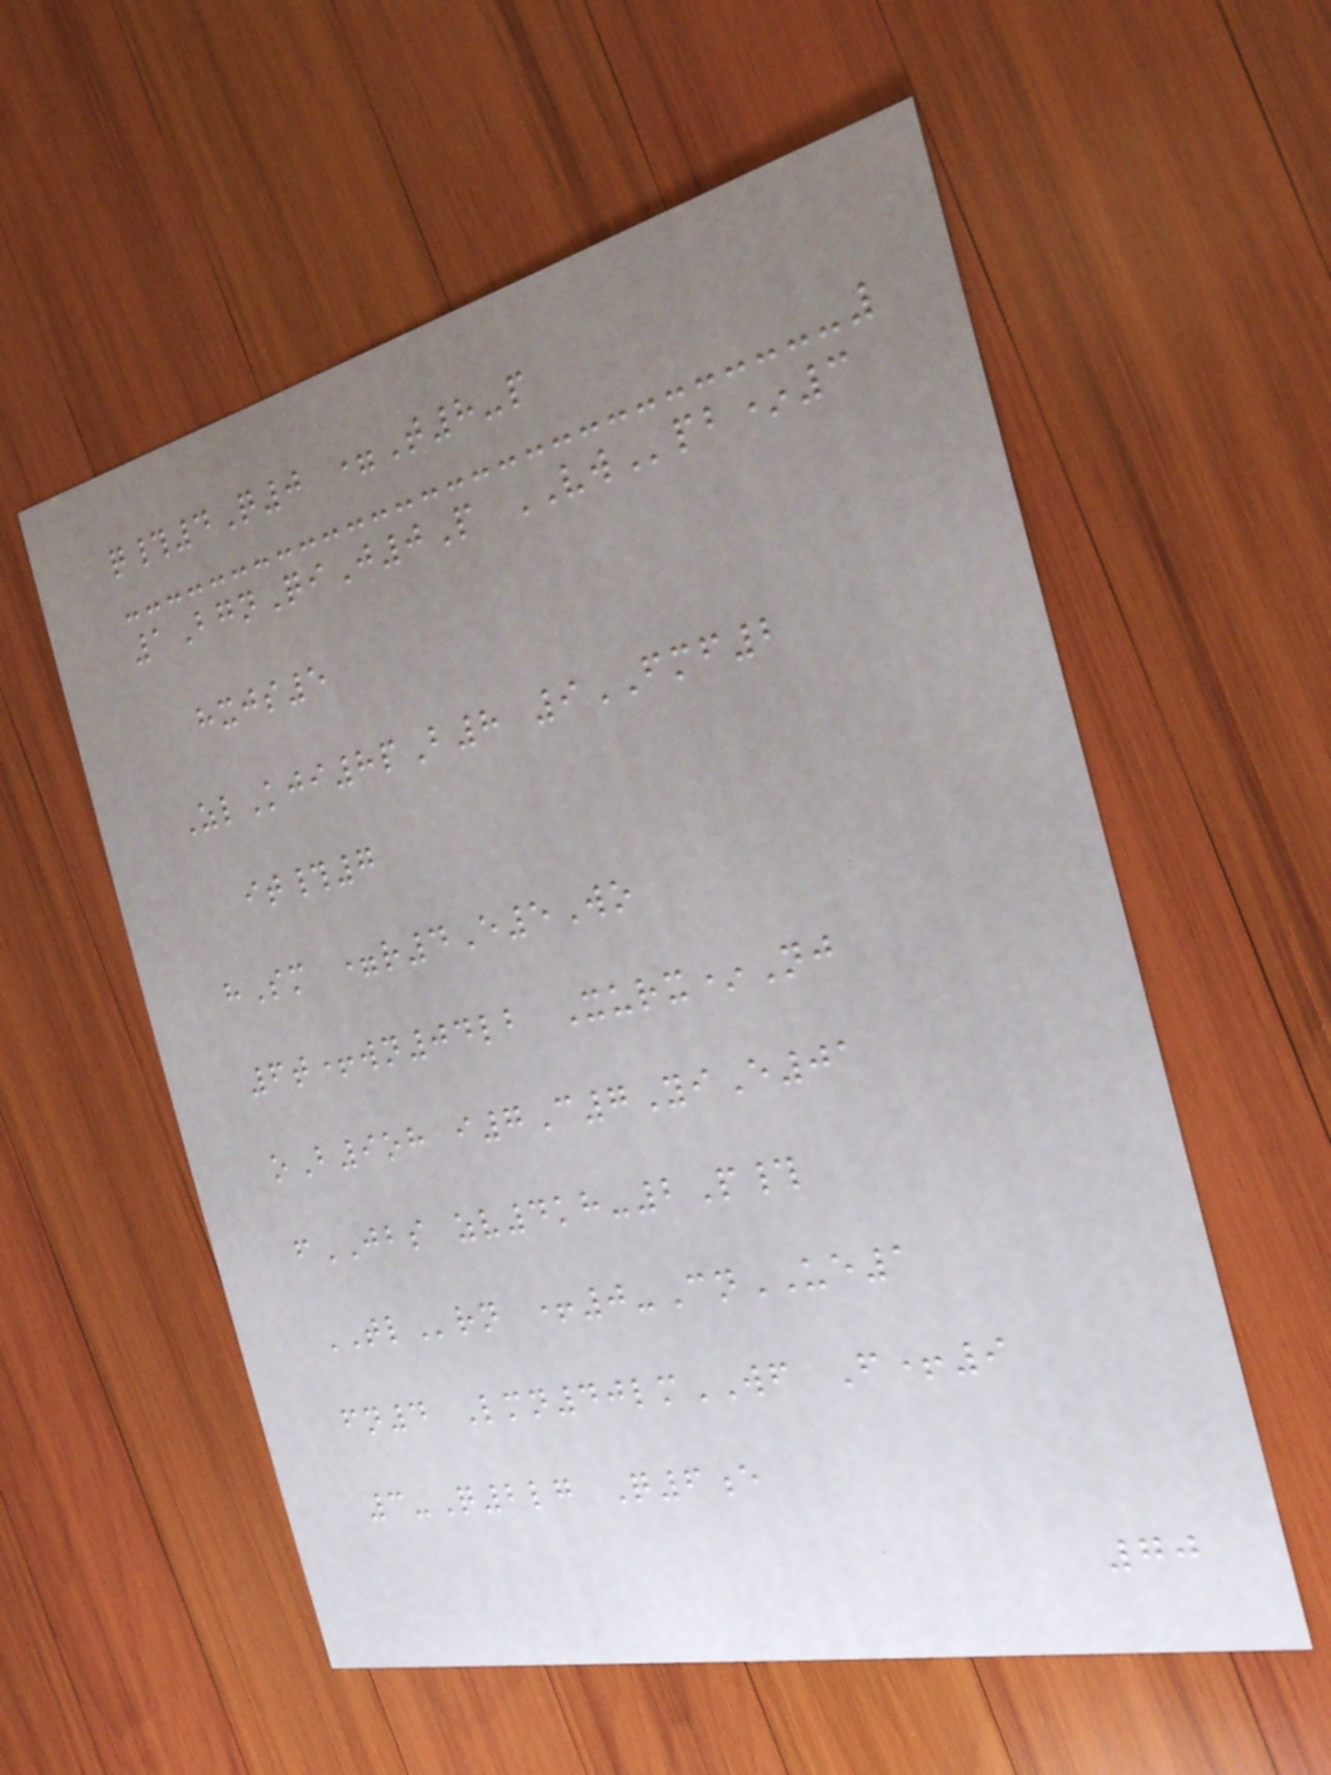q#4Q0 =T8-p
1BgnQiJ0P VWpb*3
hxjs5
ZlKji8pB8 9FMF2
it#7
hSm =r4E5Wo
6t+wn04lb Xurx*Nj
oB9oh i7C7YiE01
fJBS zv4kh-2P#
TLrn +0-CnUE1
fn4 Lmn40lmWF F+9
3-Q2lg Q6e
70
